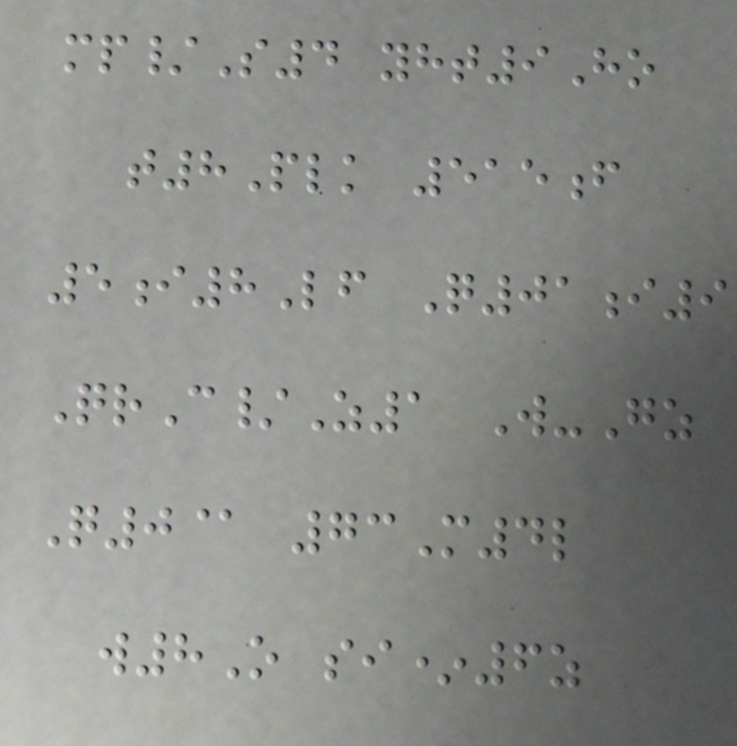mp/S4 yht9Ho
t8Plk 515f
5i8Lf Q01i9
QrC/Z1 W-Gz
Q0@ 73M4l
w8O si*6z
